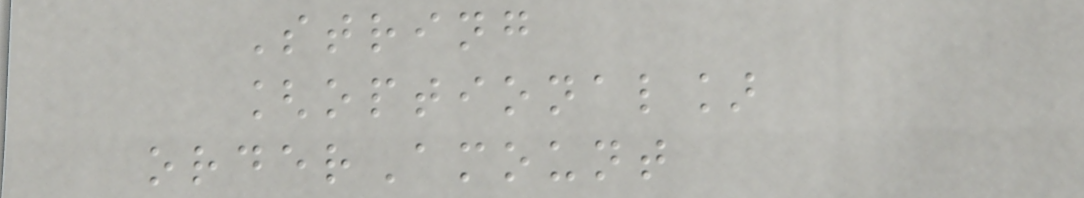String
[optional]
orderAmount
